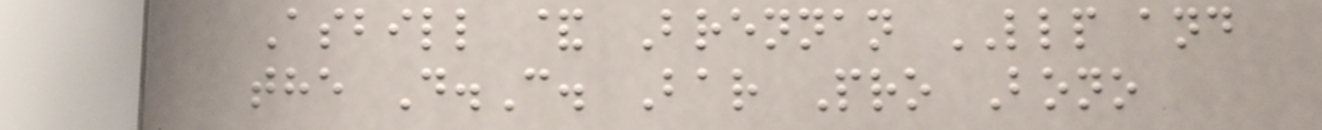Asbill & Brennan LLP and
the D.C. Bar Pro Bono
